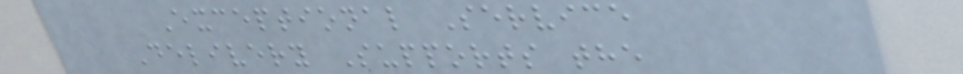Exceptional Service
Delivery Supports the
